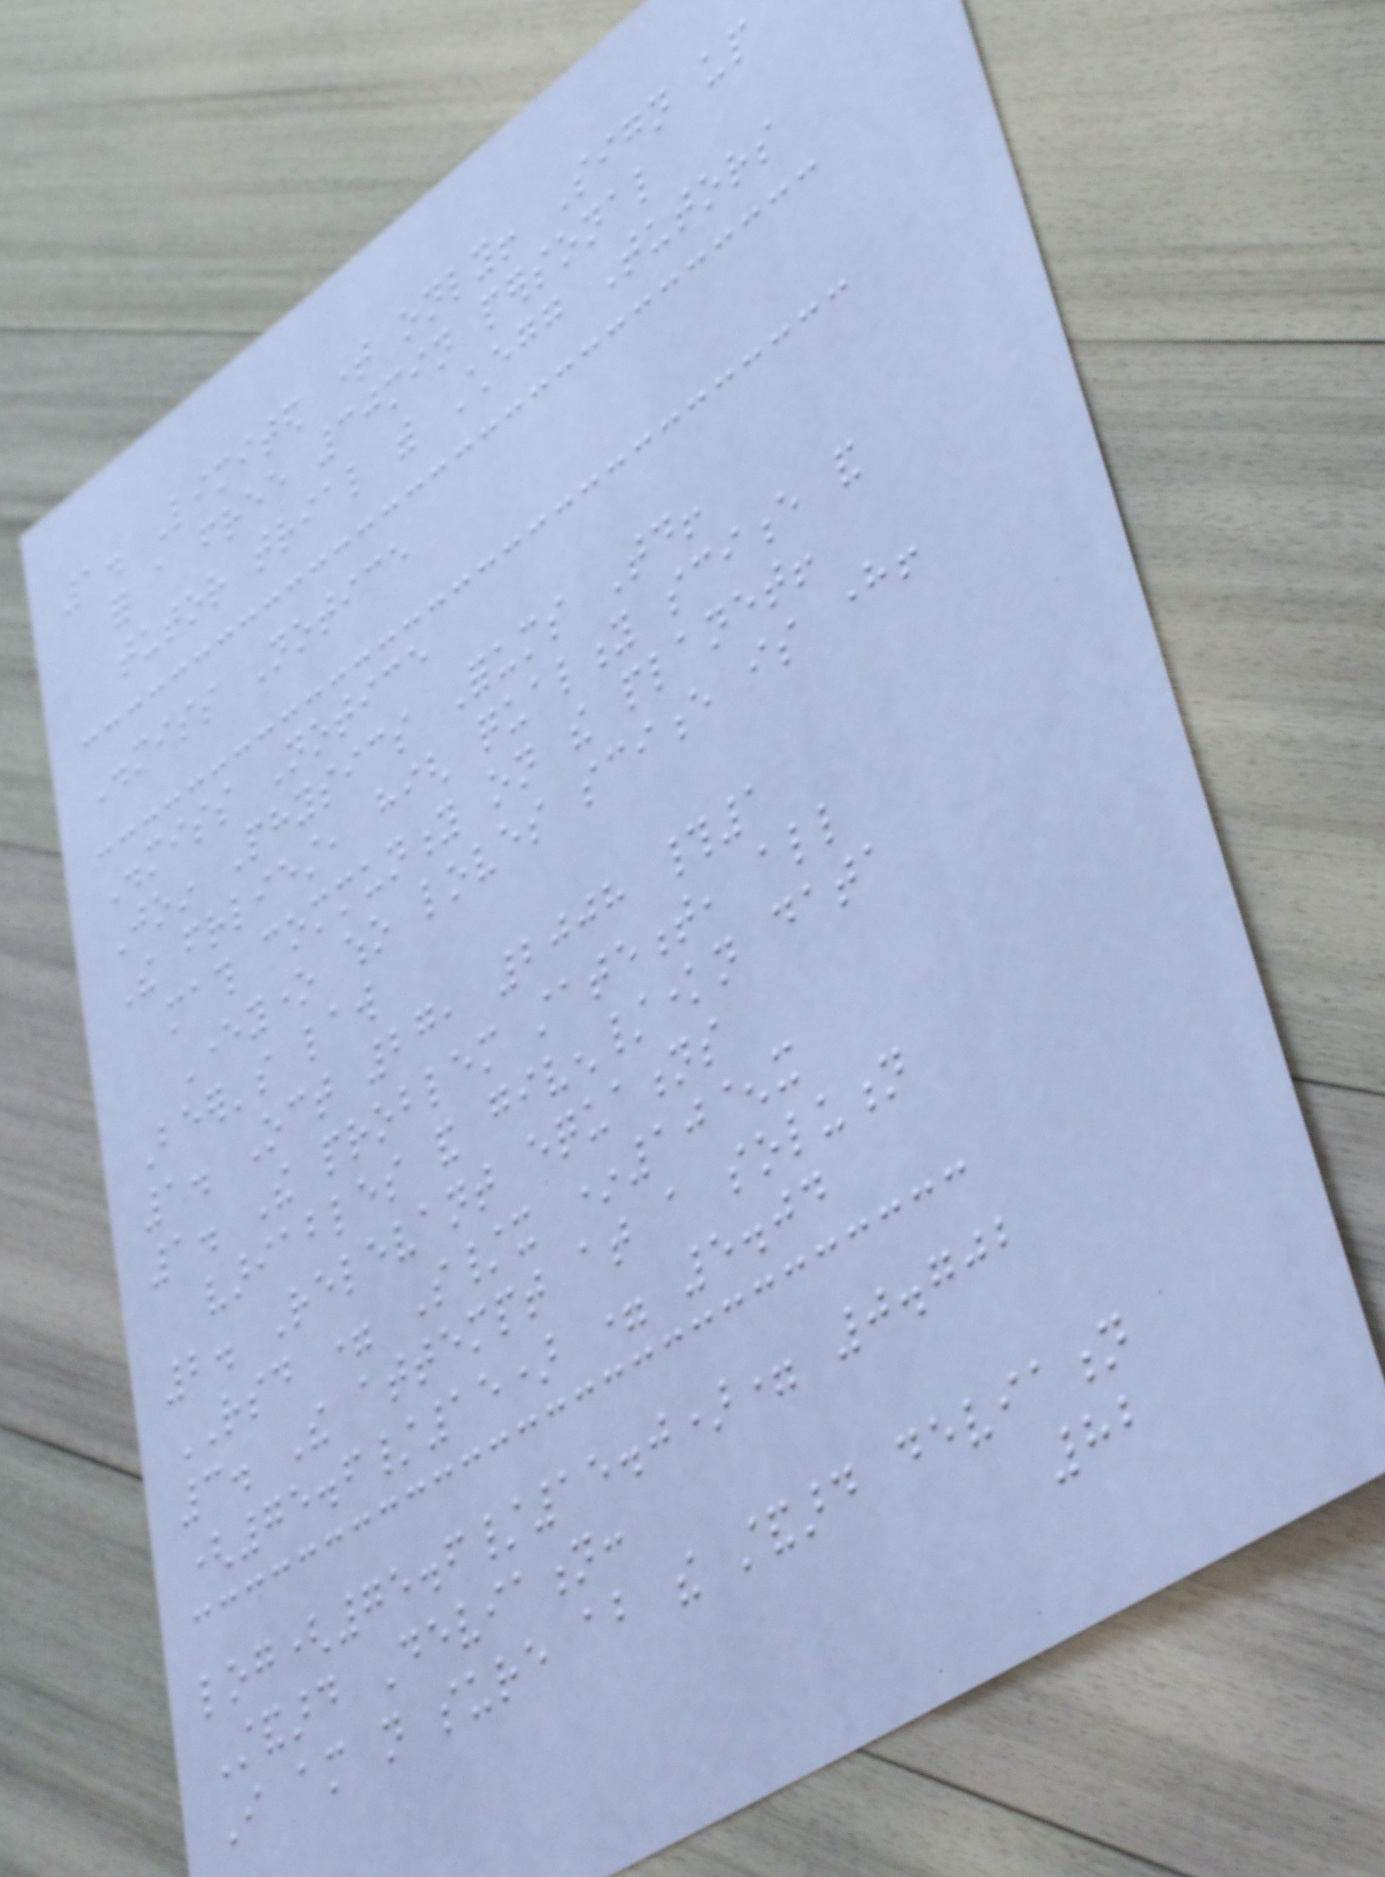1. Limited time only! Sign up
for a free 30min personal
tutor trial with Chegg Tutors
Dismiss Notice
Dismiss Notice
Join Physics Forums Today!
The friendliest, high quality science and
math community on the planet!
Everyone who loves science is here!
Beer's law
1. Oct 27, 2008 #1
1. The problem statement, all
variables and given/known data
2. Relevant equations
RSD = S/x *10^x
3. The attempt at a solution
(75.6/15) = 5.04
log(75.6/15.0)= 0.702
Standard Deviation:
I am not sure about the standard deviation
82
